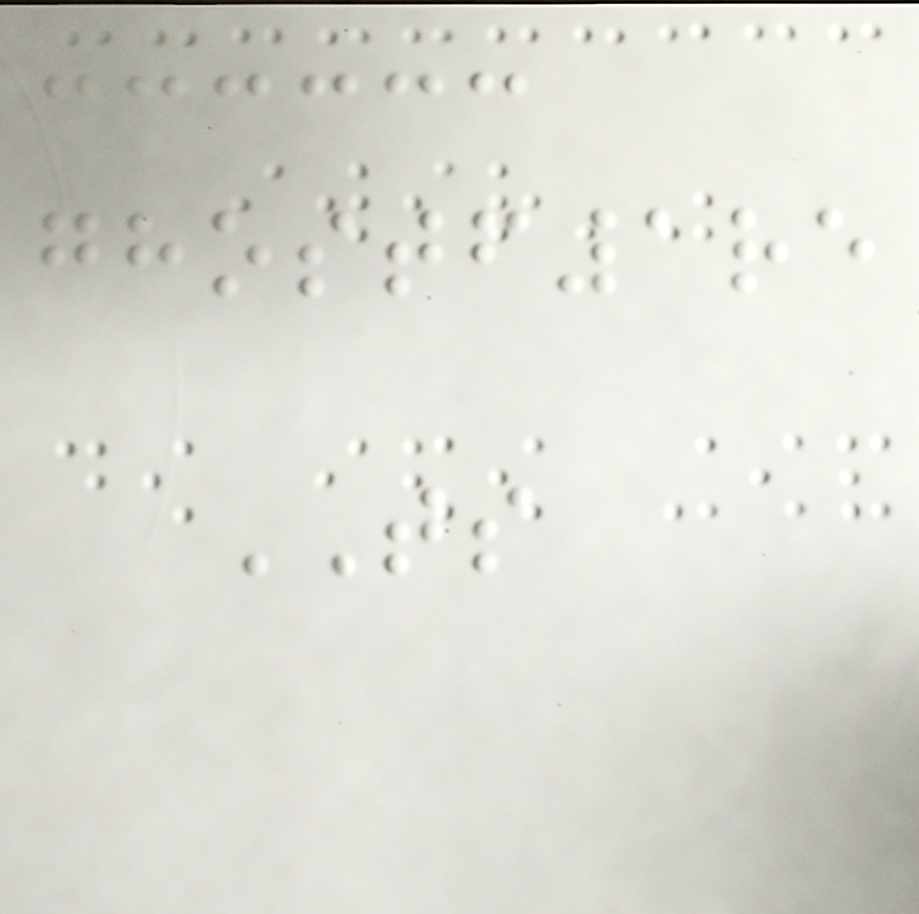ghostf1re
TS
